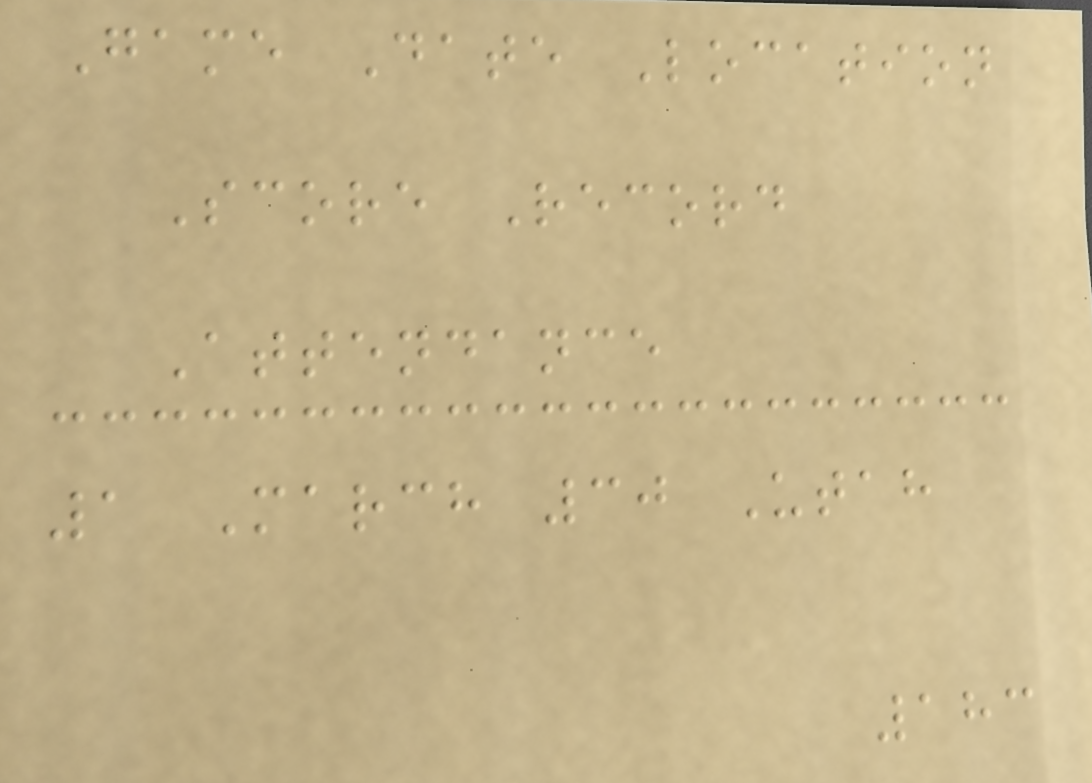Game Date Location
Score Record
Attendance
1 March 30 Utah
183
